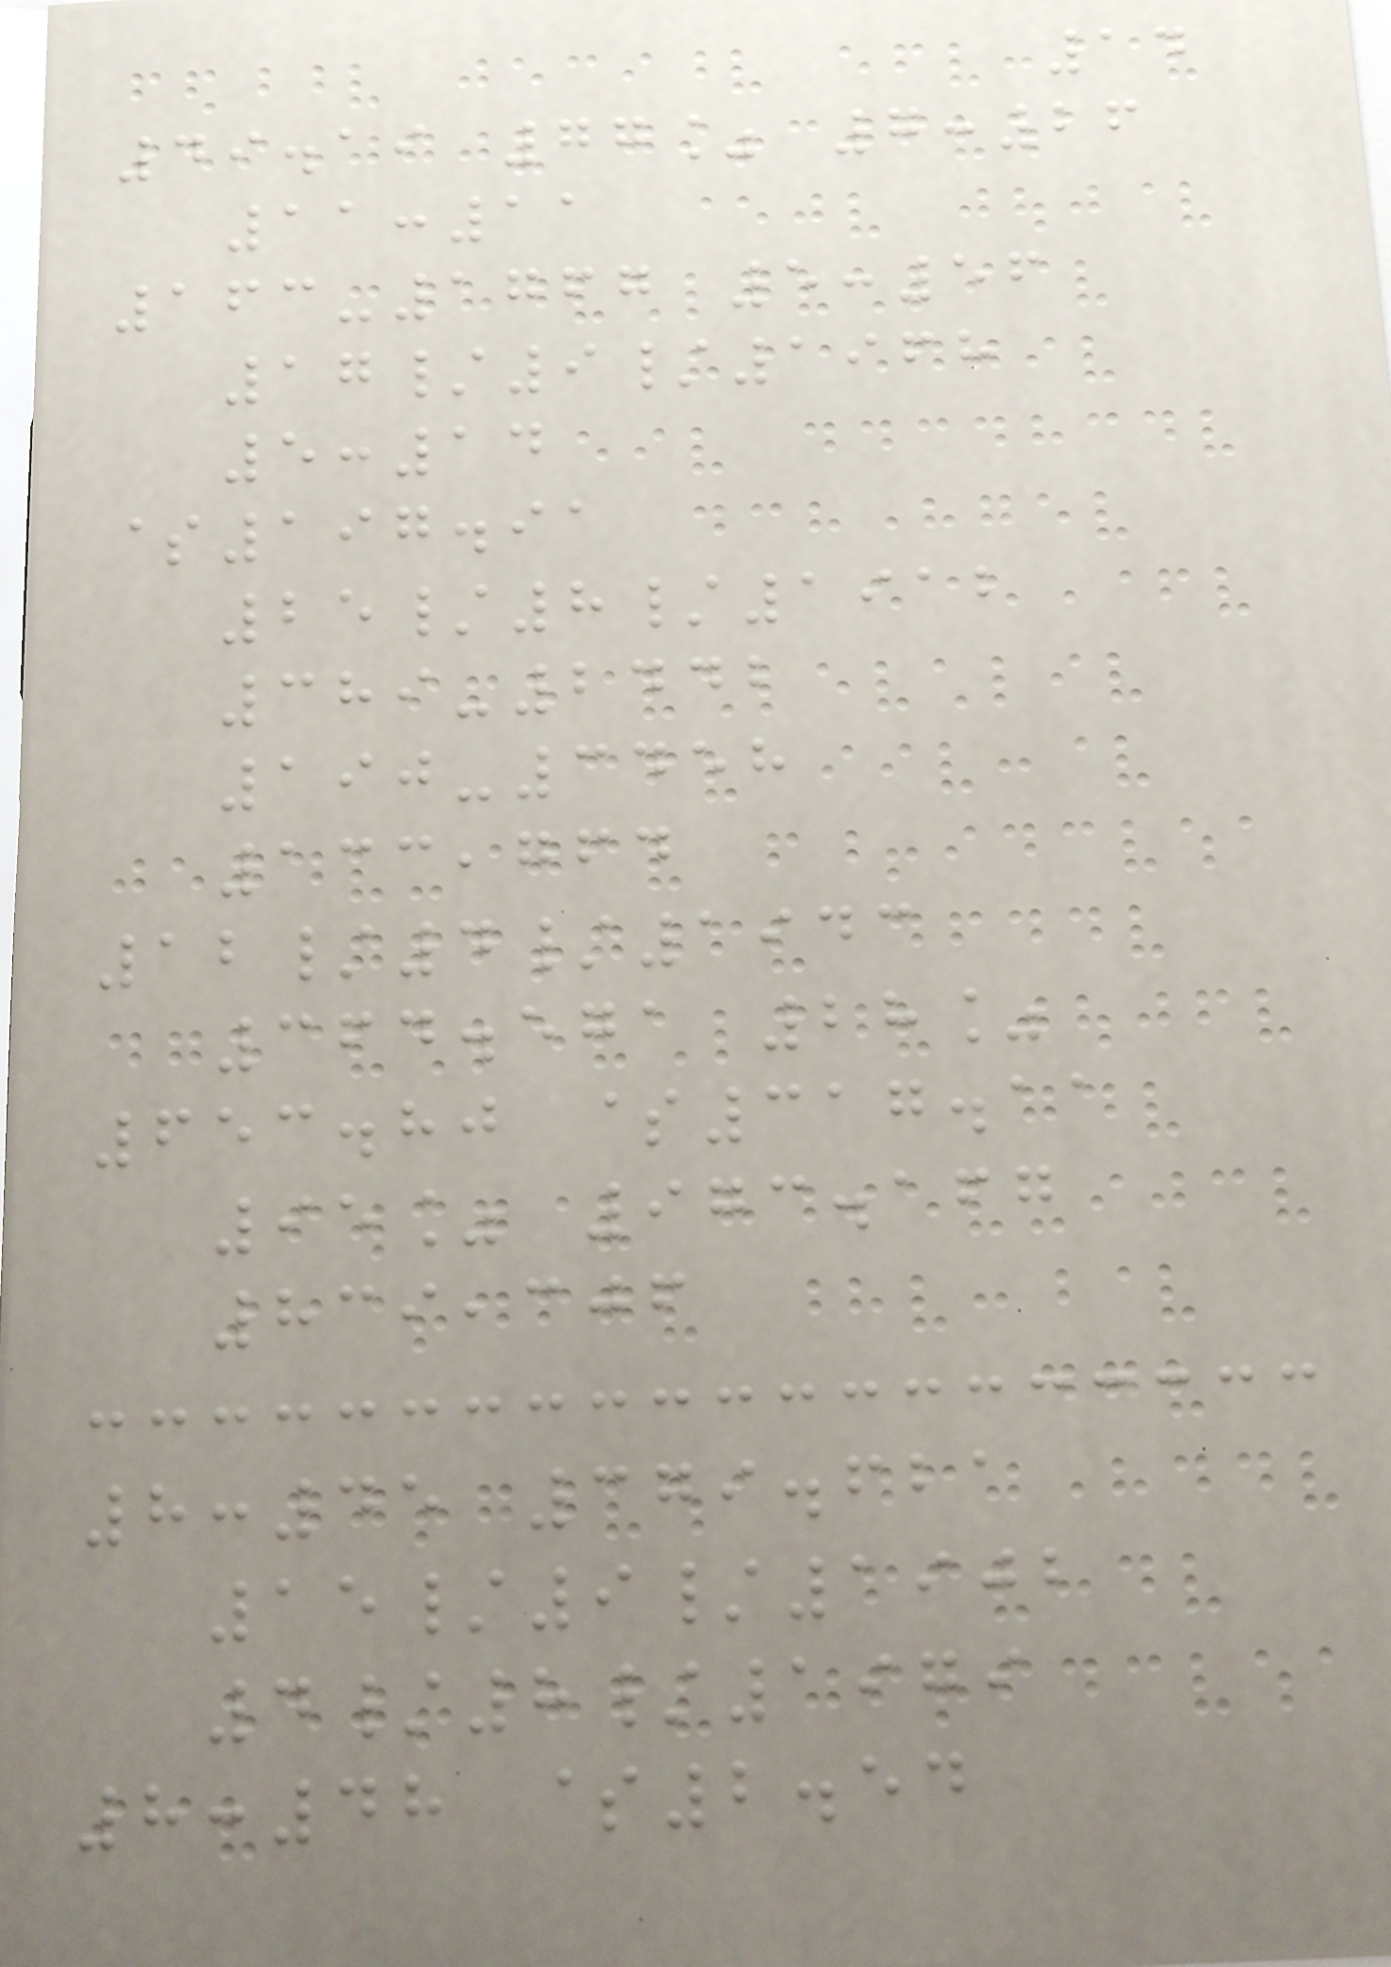14
49.19 77% 7:26
11:11
163-1767 5:56
17/9/1968
5:14
$197.91
25/8/1912
389-2442
190-3458
133,764
12/4/1943
364.571 28%
653.80 $317.11
95% 973.167
839,306
8:45 379.621
15/9/1902
4/8/1979
8:48 $2.54
